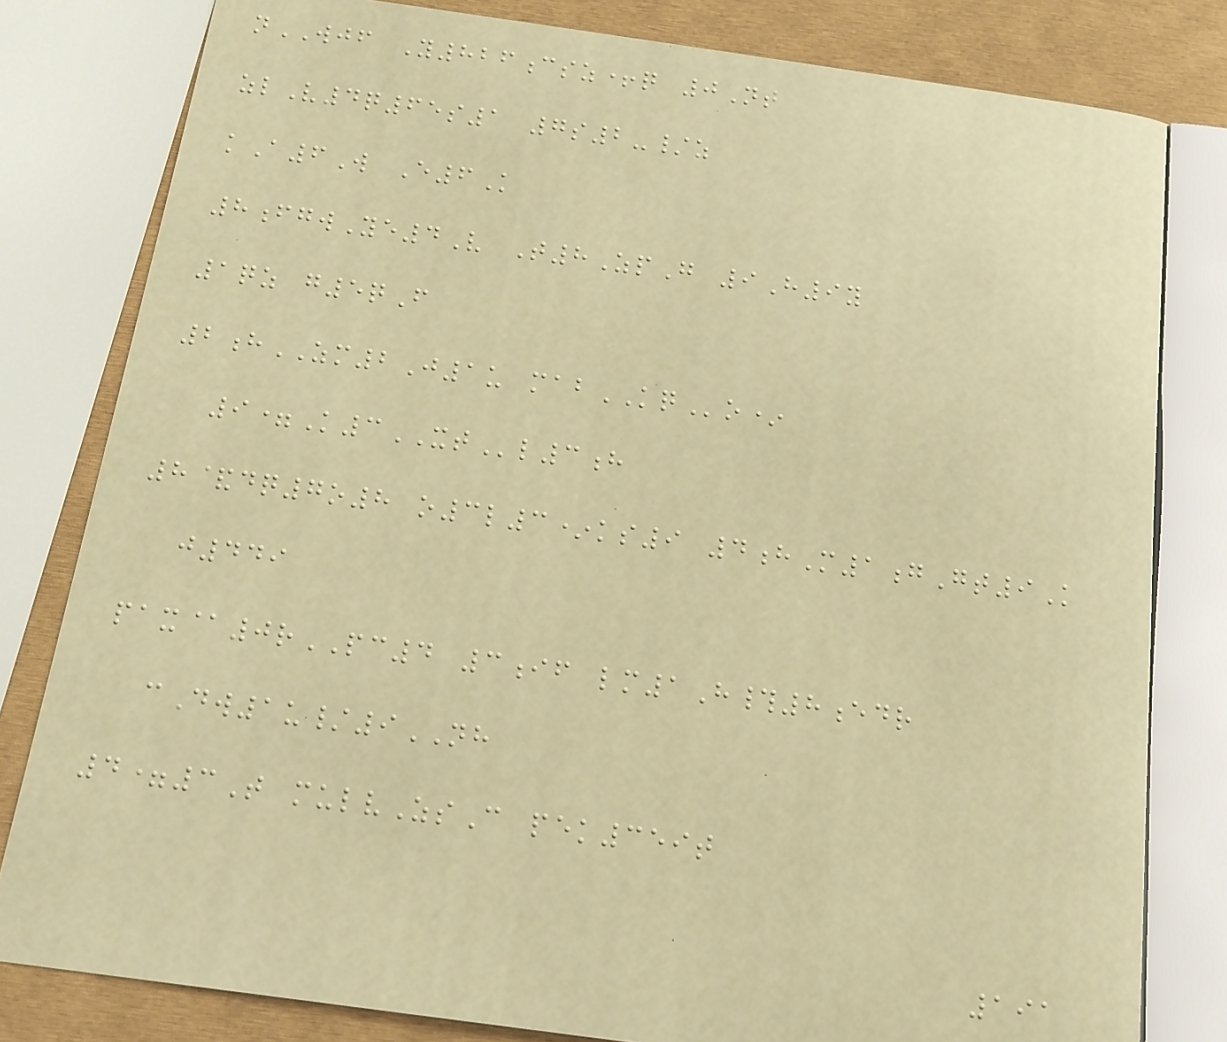nWJF Y826csz+q 0Nt
zlV4q65s1 7s2-/z
kA6W E6K
8fgwYe4V T8ZpG 9H9y
1qz g5qF
2hZM2J1u mabKQo*
9=K3XTl3h
8&dq7o8 o3l3*ks9 4hM1gGt9K
j449
pax@0rPC4 3if lm1H#8edr
cDw1u/9NH
4=3T mulvZsC pek359t
191
